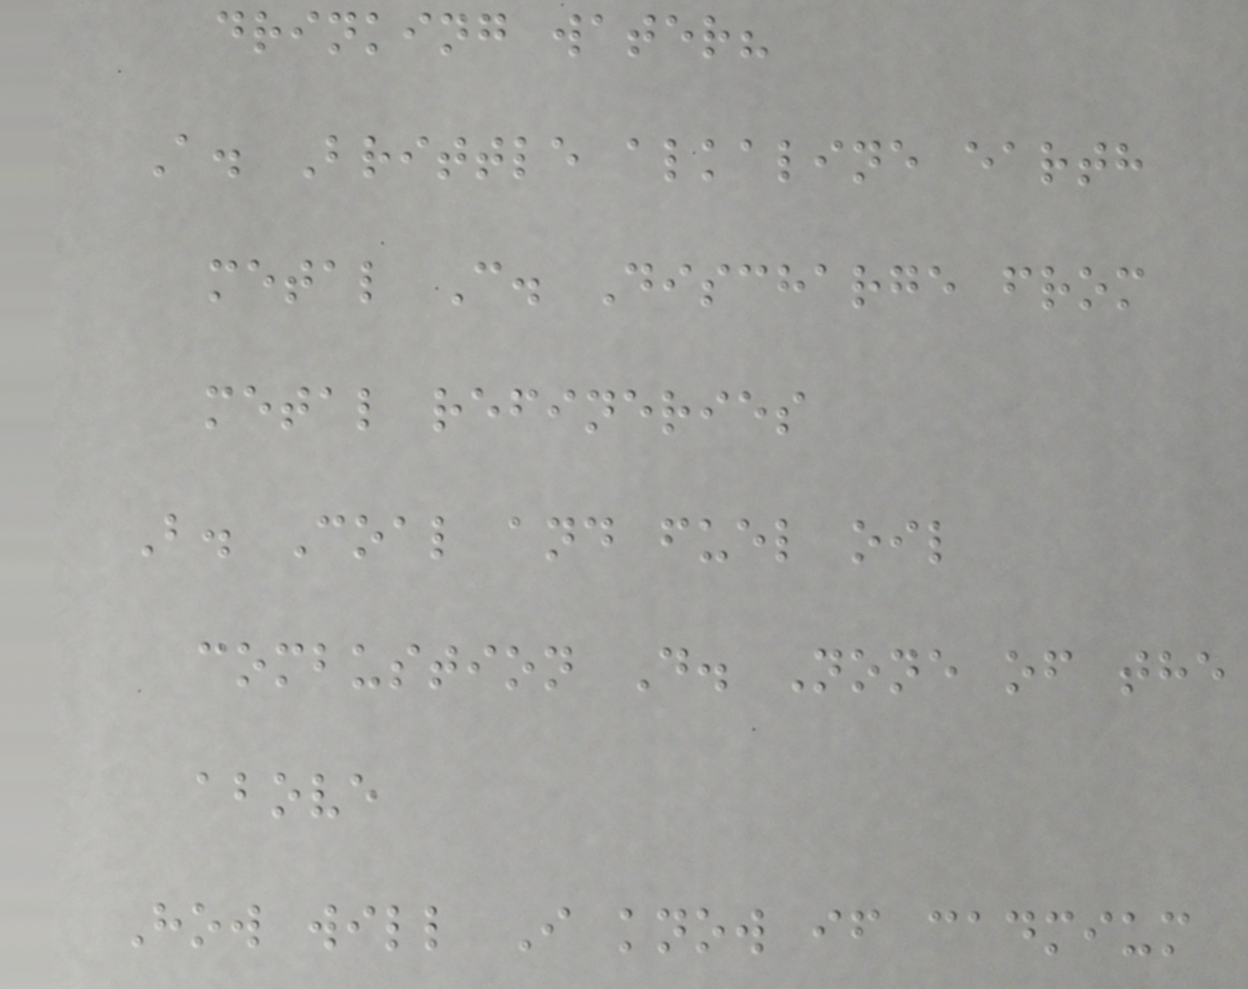drinking water?
A. Brittle alkaline earth
metal C. Discharge from
metal refineries
B. Coal and fuel oil
combustion D. None of the
above
How will I know if cadmium
